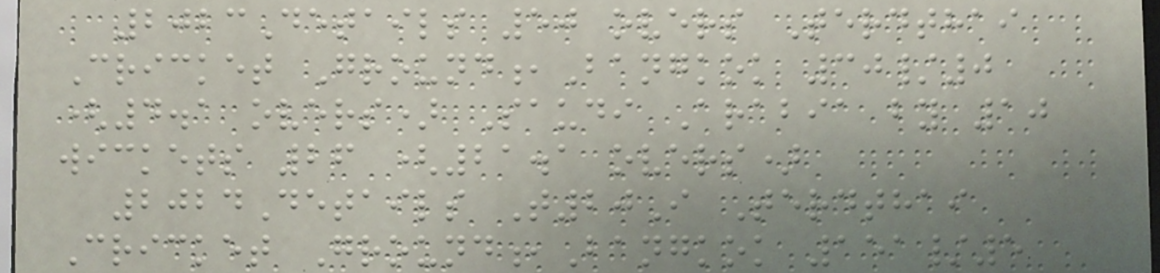2023Details 50 overs Terdthai
Cricket Ground,Bangkok 30/0
(4.1 overs) Saudi Arabia by 10
wickets 26 (21.1 overs)
2024Details T20I Terdthai
Cricket Ground,Bangkok 151/5
